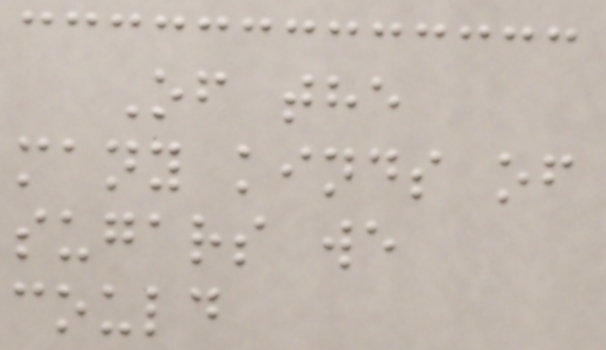Of the
many kinds of
sugars we
could
